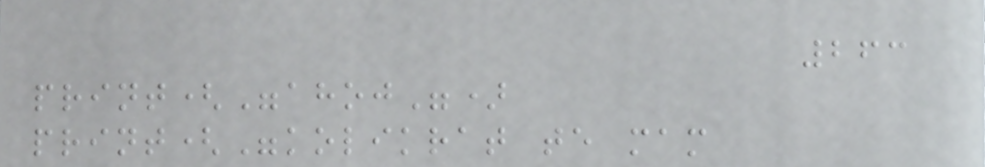263
print("ahoj")
print("kolikrat te mam
